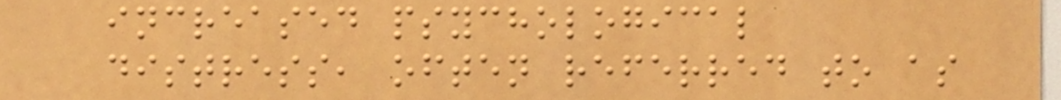increased psychological
distress, often referred to as
